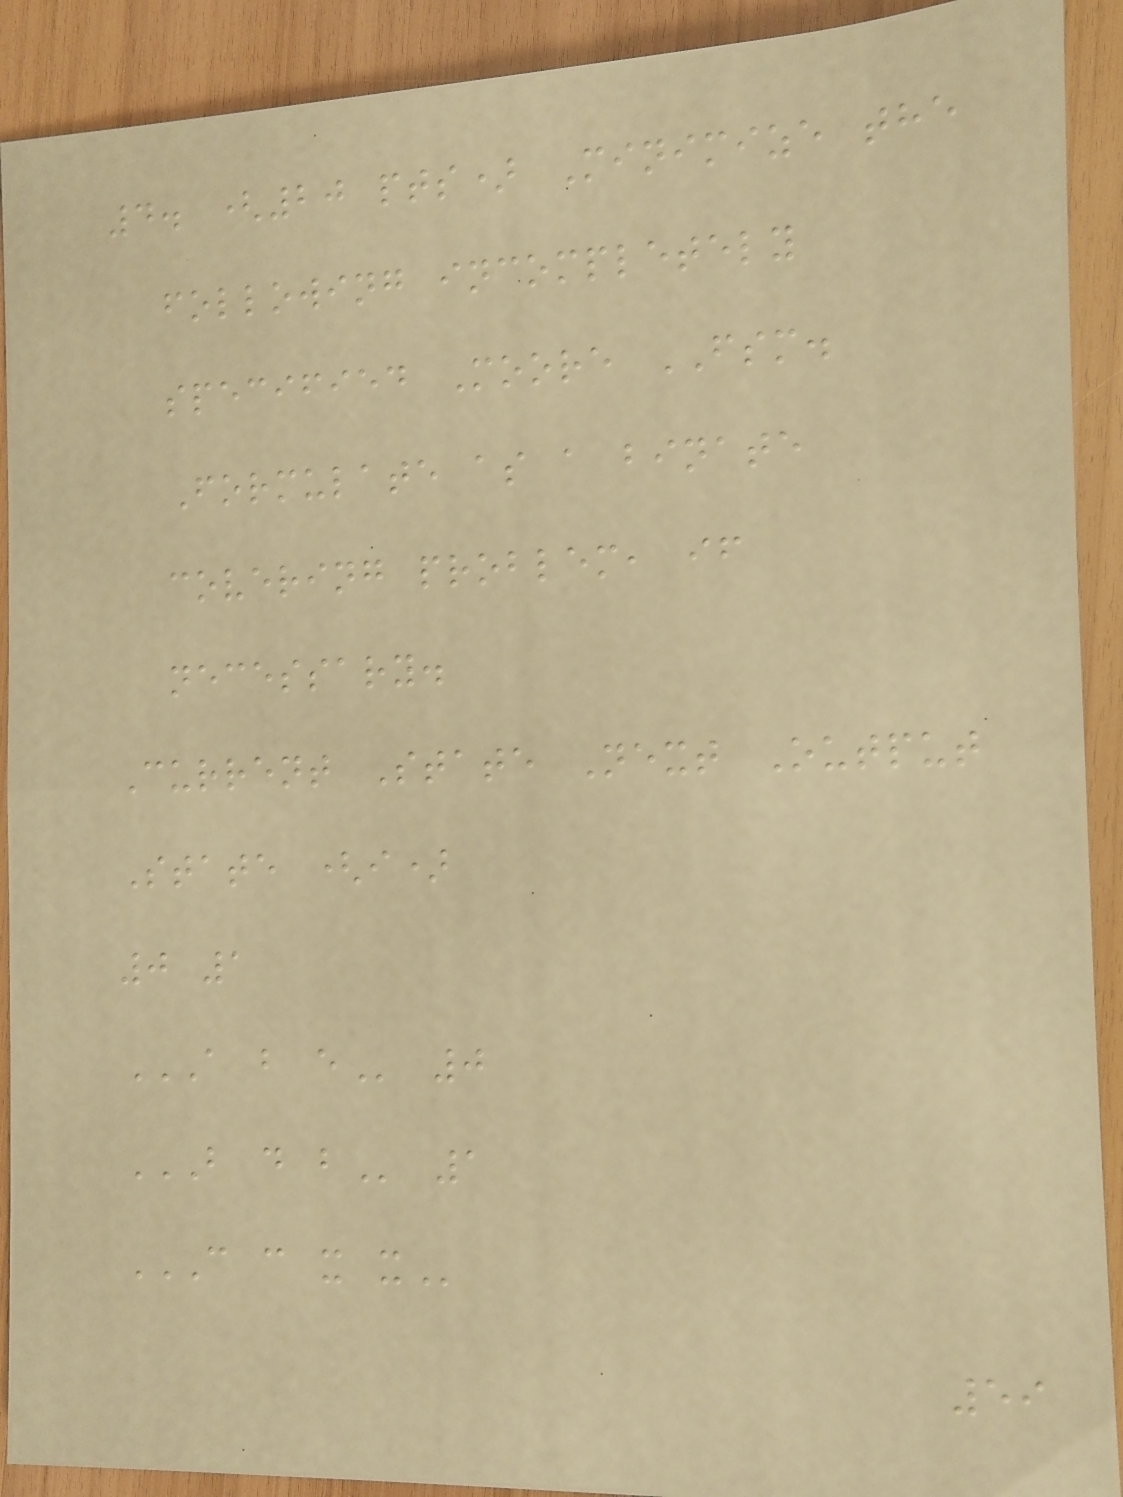4. (20 pts) Minimize the
following incompletely
specified Moore FSM.
Formulate as a binate
covering problem, if
necessary.
Current State Next Output
State (i)
0 1
A B E 0
B D B 1
C C X X
59
